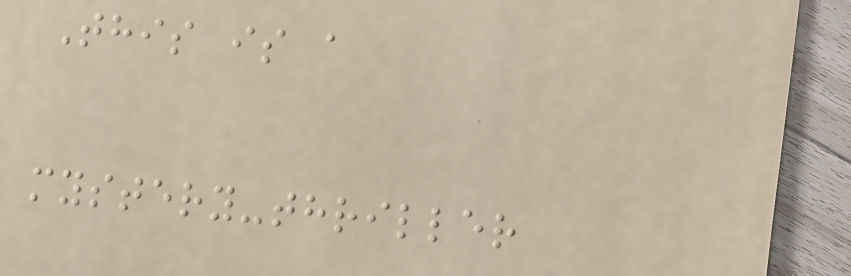This is a
mystery-thriller
